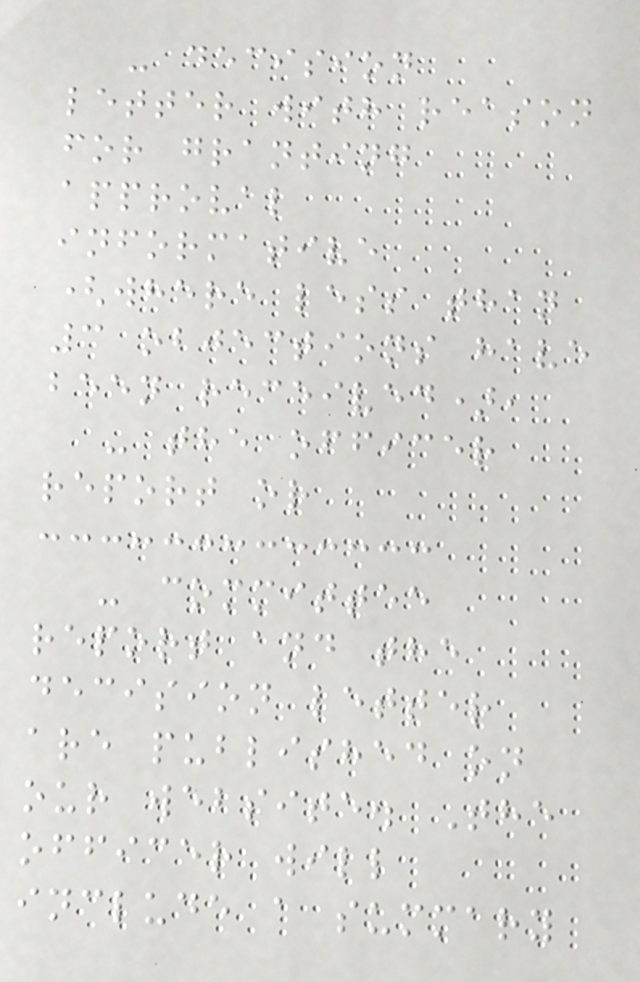- decision
letter with reason
for granting
approval
informative
(where less than
3 objections have
been received),
- the officer
report or
- committee
report and the
decision letter
are published on
our website. The
officer will
include a summary
